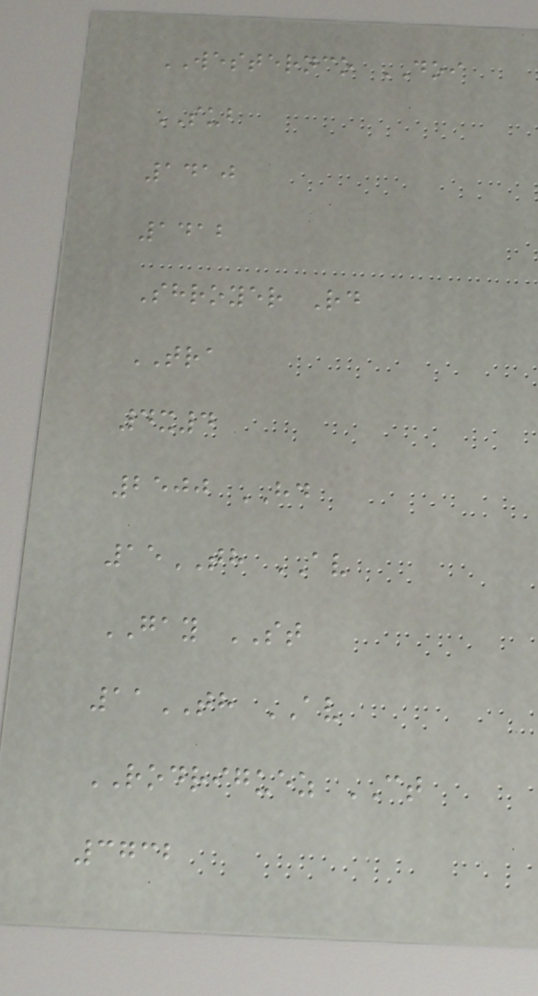WESTERNCO DOI
SUB
1410
1412
Shroyer Rd
TRA
4x4
2500 HD
15TH AV
GAY ST
11TH AV
RODRIGUEZ CT
3732
